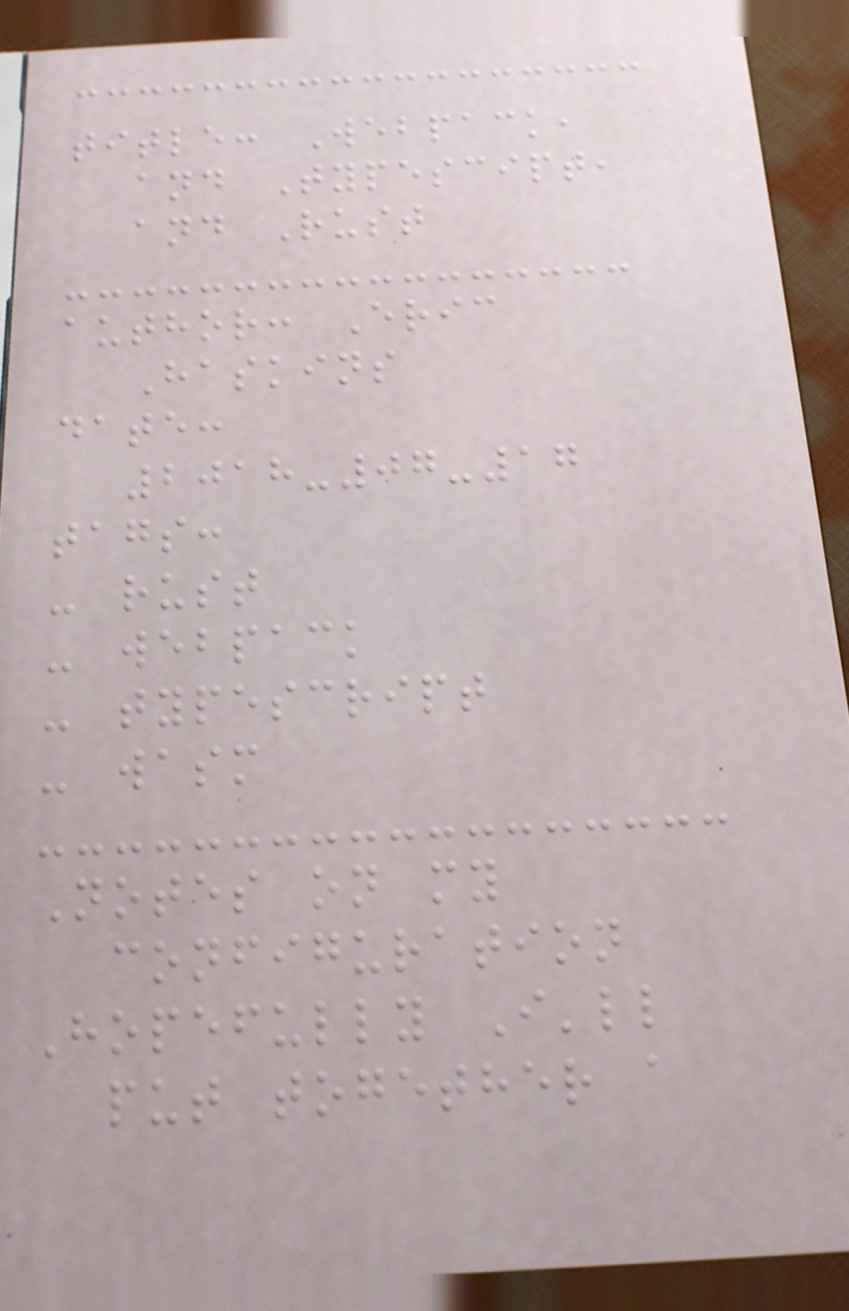title: Webpack,
and Typescipt,
and Rust
author: Eric
Haskins
date:
2018-07-17
tags:
- rust
- webpack
- typescript
- wasm
Notes on my
configuration
Hopefully I'll
put together a
